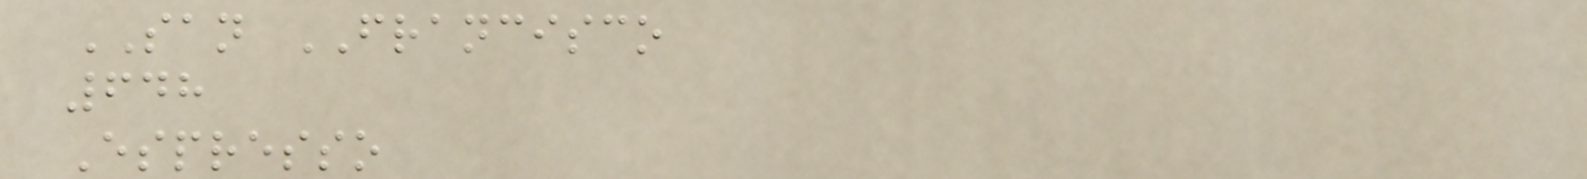SAN FRANCISCO
648
Espresso
